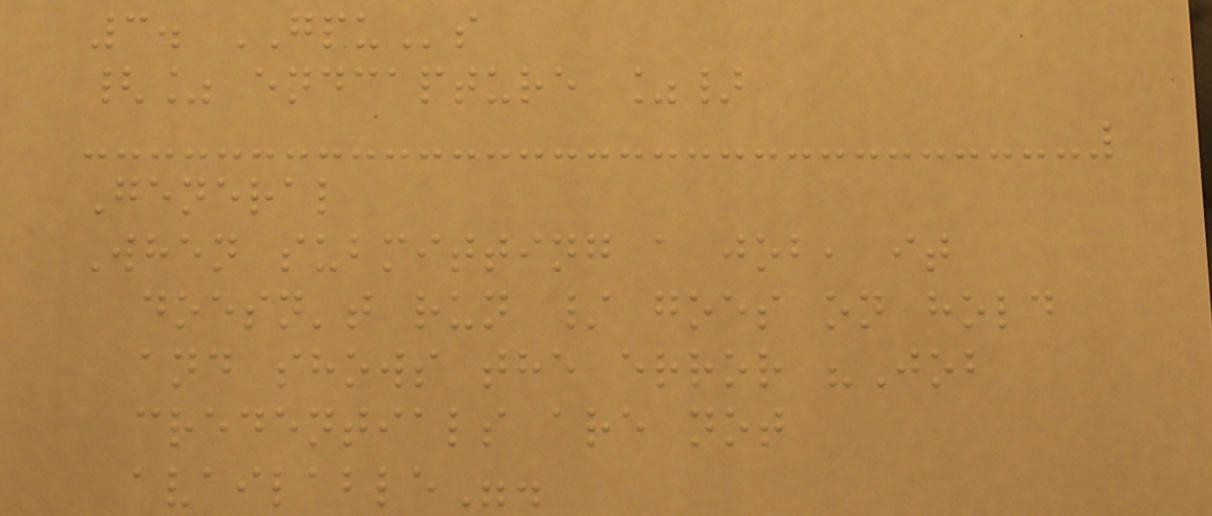3. GPUs
{% endcapture %}
General
When submitting a job, it
doesn't run / goes on hold
and shows the error "Job
credentials are not
available".
